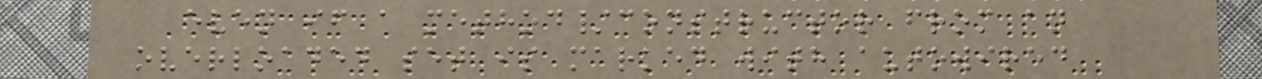even if a method/constructor from an
overloaded set is marked with autowired
